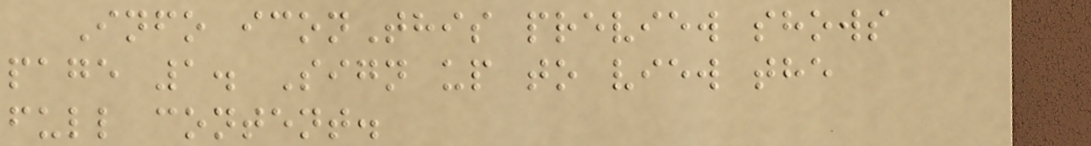Info iconThis preview shows
page 1. Sign up to view the
full content.
